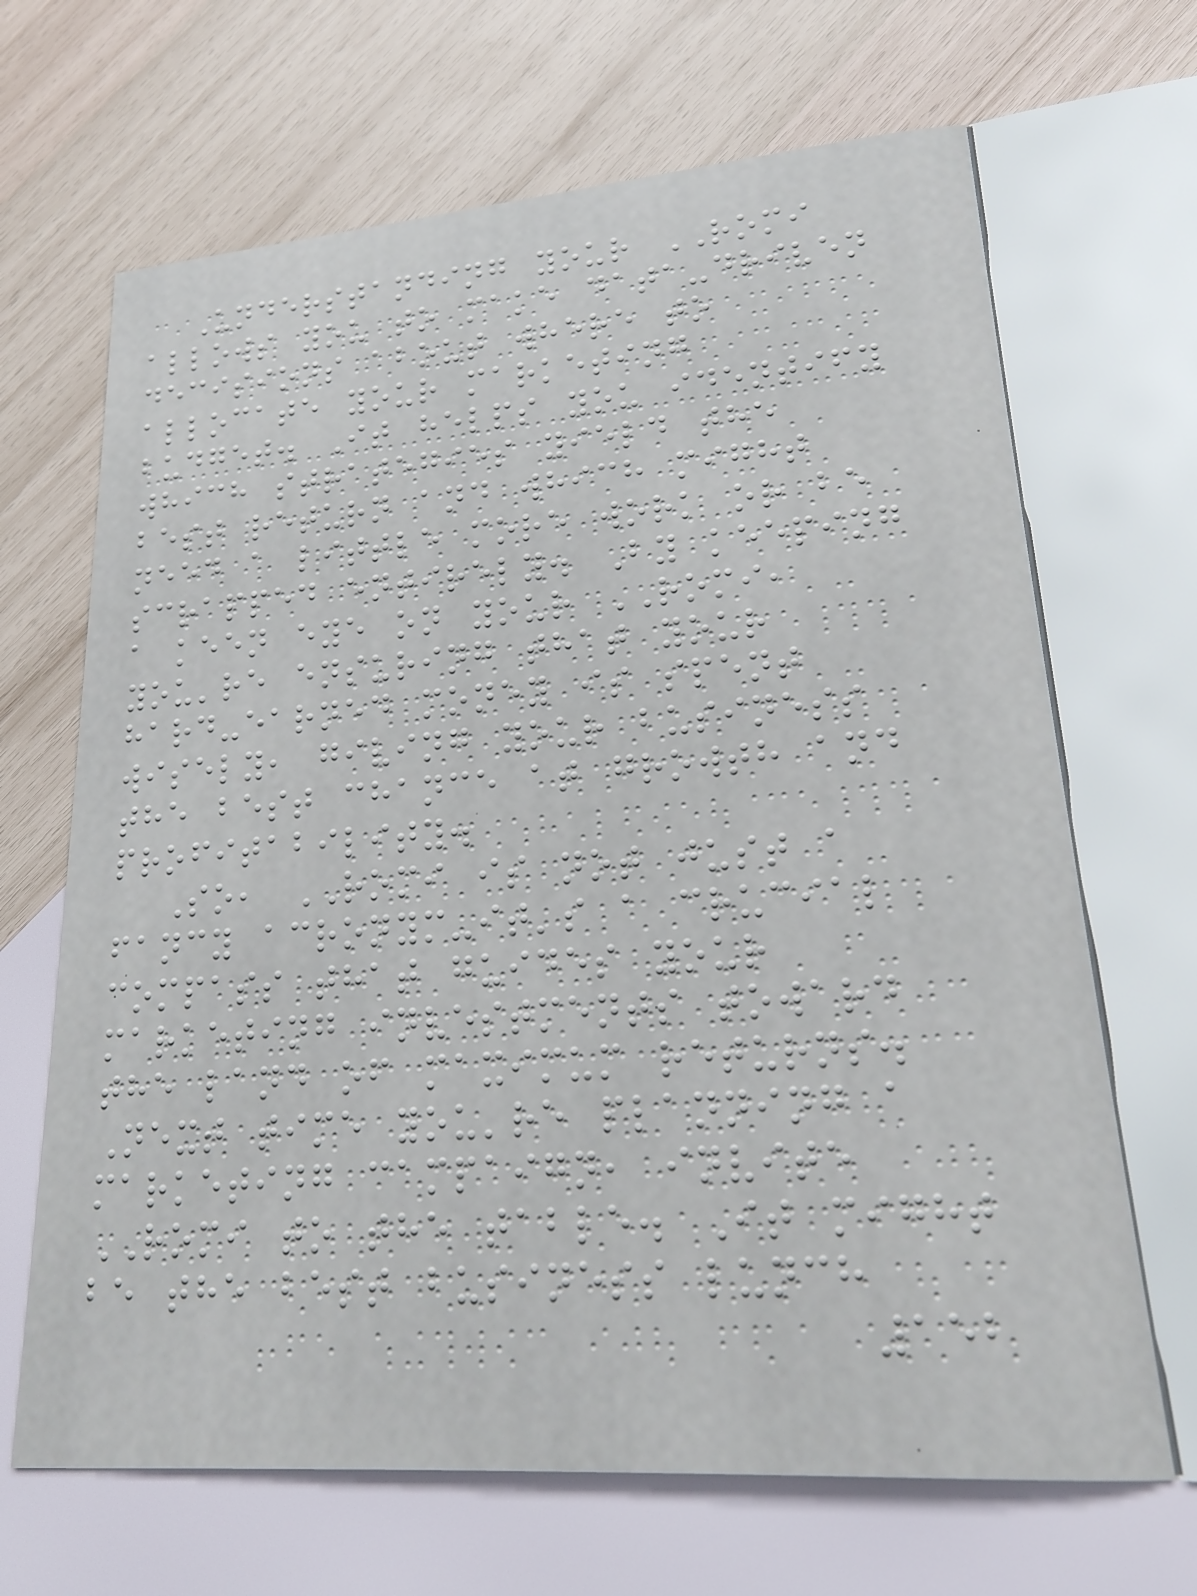Understanding your ROMI
allows you to make data-driven
decisions about where to
allocate your marketing
budget. It helps you identify
which strategies yield the
best return and which might
need a little more work or be
scrapped entirely. By keeping
a keen eye on your ROMI,
you're ensuring that your
hard-earned money is spent
wisely, giving your business
the best chance at growth and
profitability.
So, ROMI is not just a
fancy acronym-it's a crucial
compass that guides your
marketing investments toward
the land of maximum returns.
Next time you're planning a
marketing campaign, invite
ROMI to the table. It might
be the best business lunch
152
